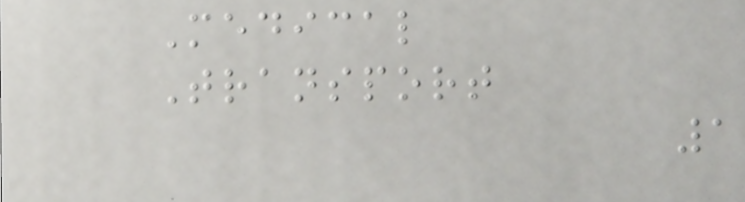Medical
Transport
1
